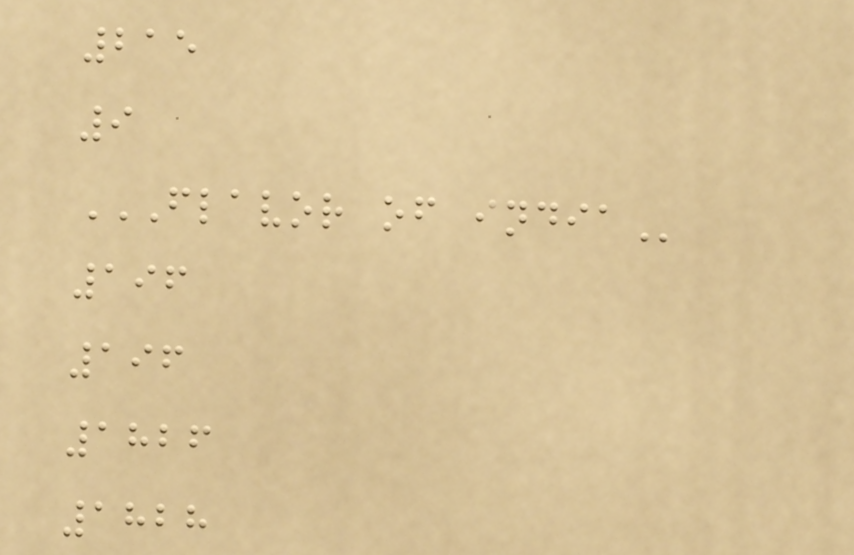215
9
FLAVOR OF INDIA
196
196
1826
1828
